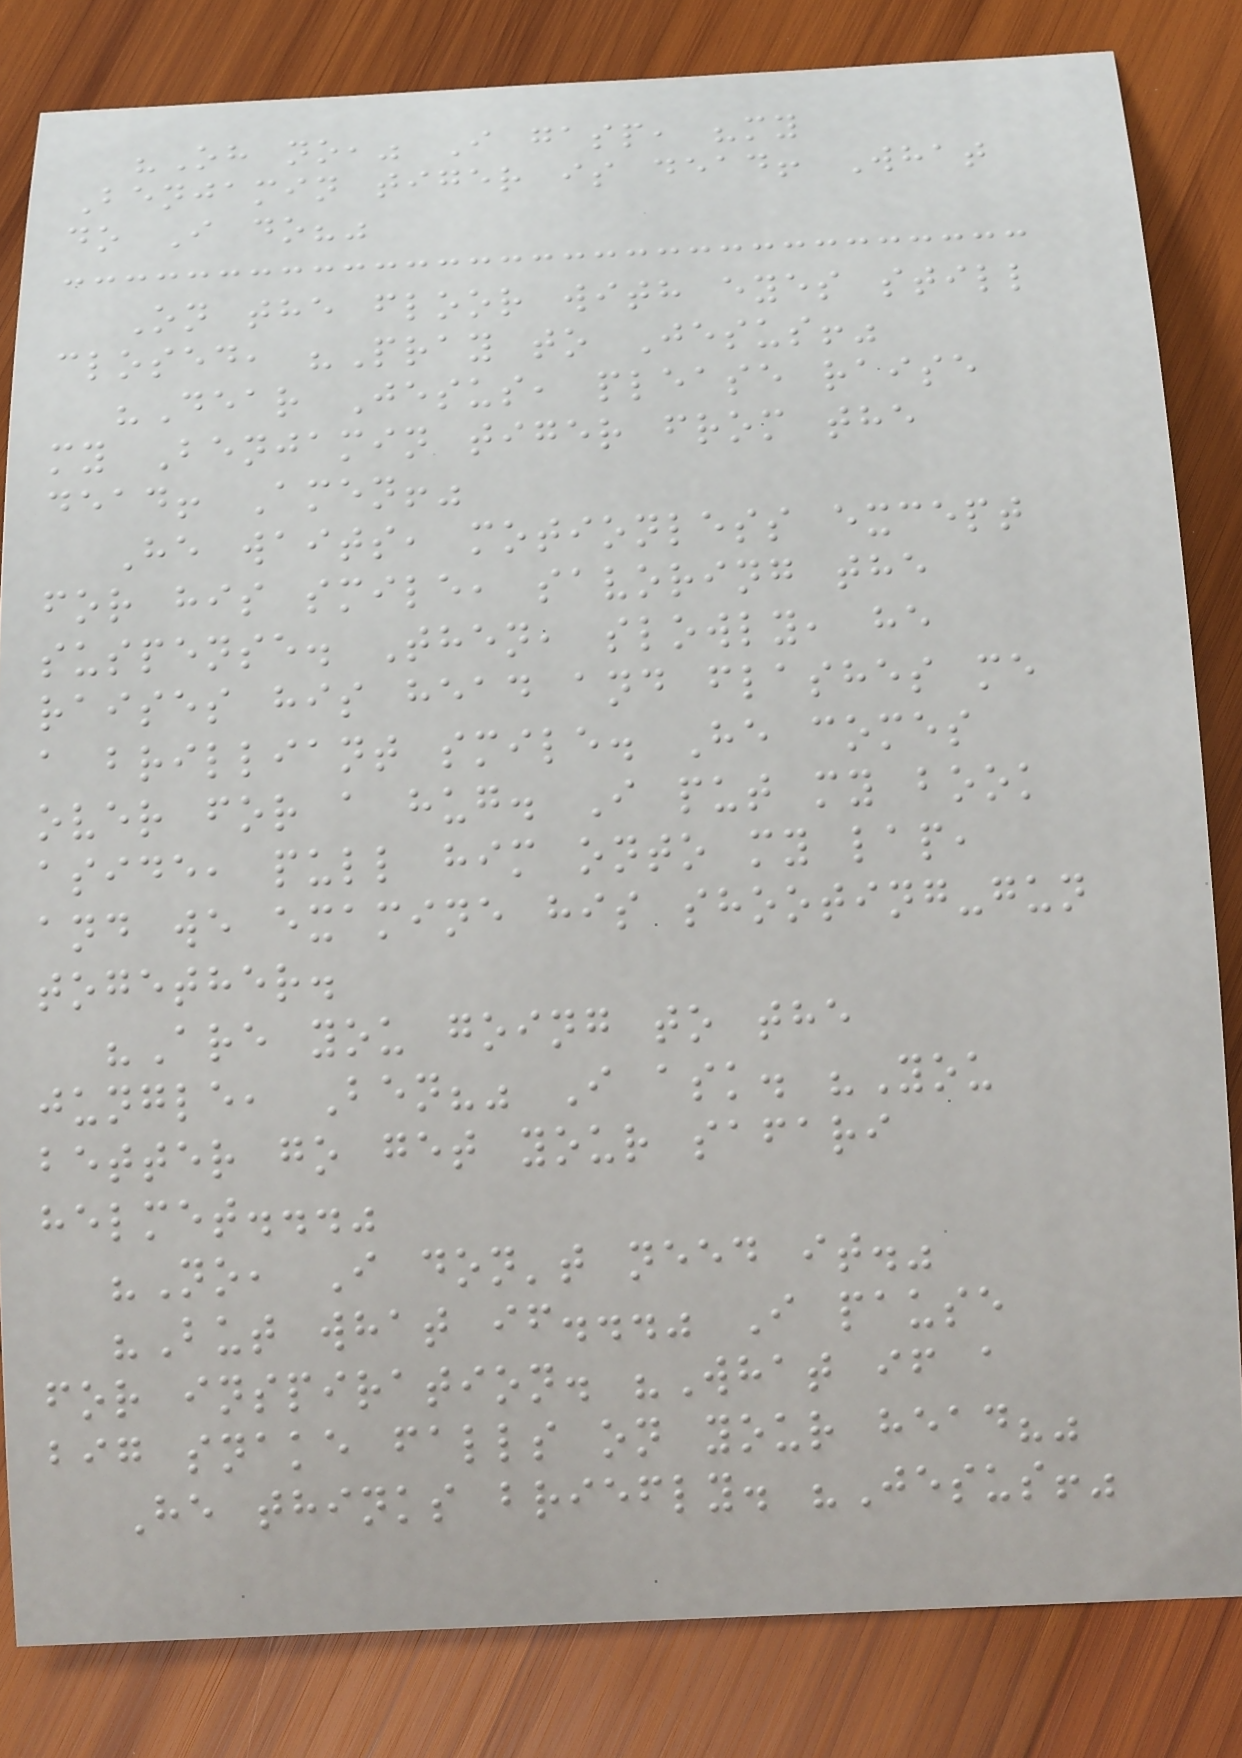"Oh no," I gasp, "my
Benjamin tiger is dead! What
do I do?"
On the floor with eyes still
closed, "Pray to Jesus!"
"Dear Jesus, please raise
my Benjamin tiger from the
dead! Amen!"
He waits, motionless except
for his smile, savoring the
suspense. Then, slowly, he
raises his head and flashes me
a brilliant smile. He comes
over for a hug. I put my book
aside, pull him onto my lap,
and we examine his shooting-gun
together.
"Are you going to the
jungle, Ben?" I ask. "You
better go get your safari
helmet..."
"No, I don't need it."
"But what if..." I pause
for inspiration. "What if a
big snake falls on your head?"
He thinks briefly. "Jesus!"
